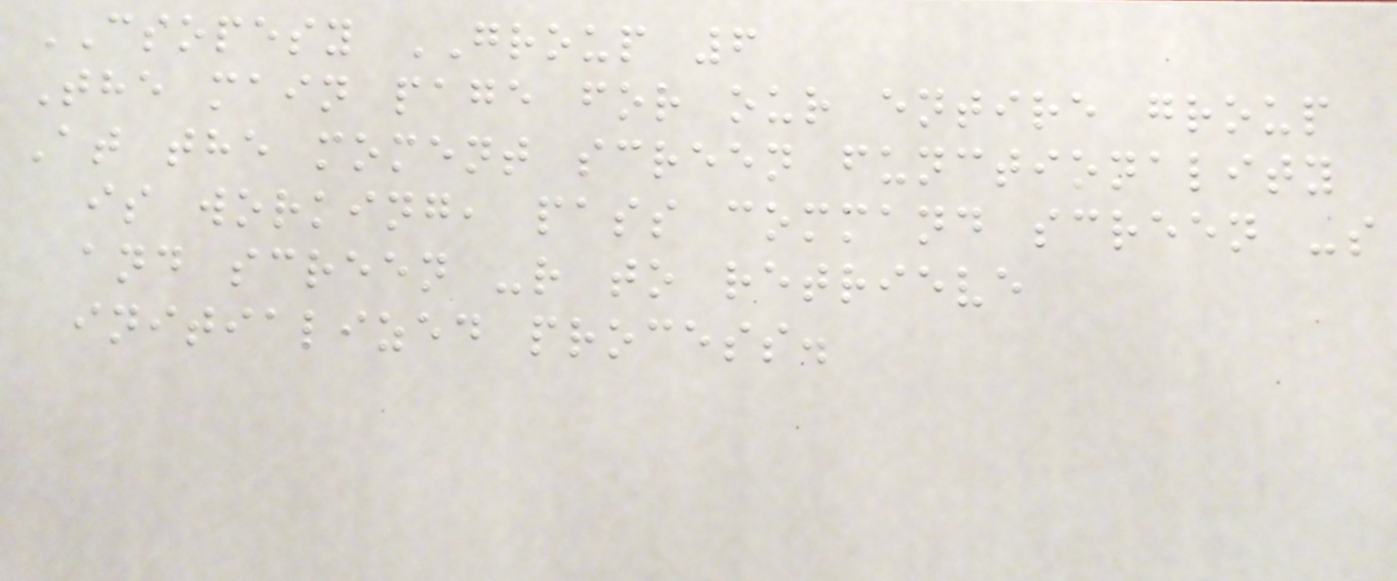CSOPESY GROUP 6
The main page for our entire group
At the moment screen functionality
is working, pass command screen -s
and screen -r to retrieve
initialized process.
